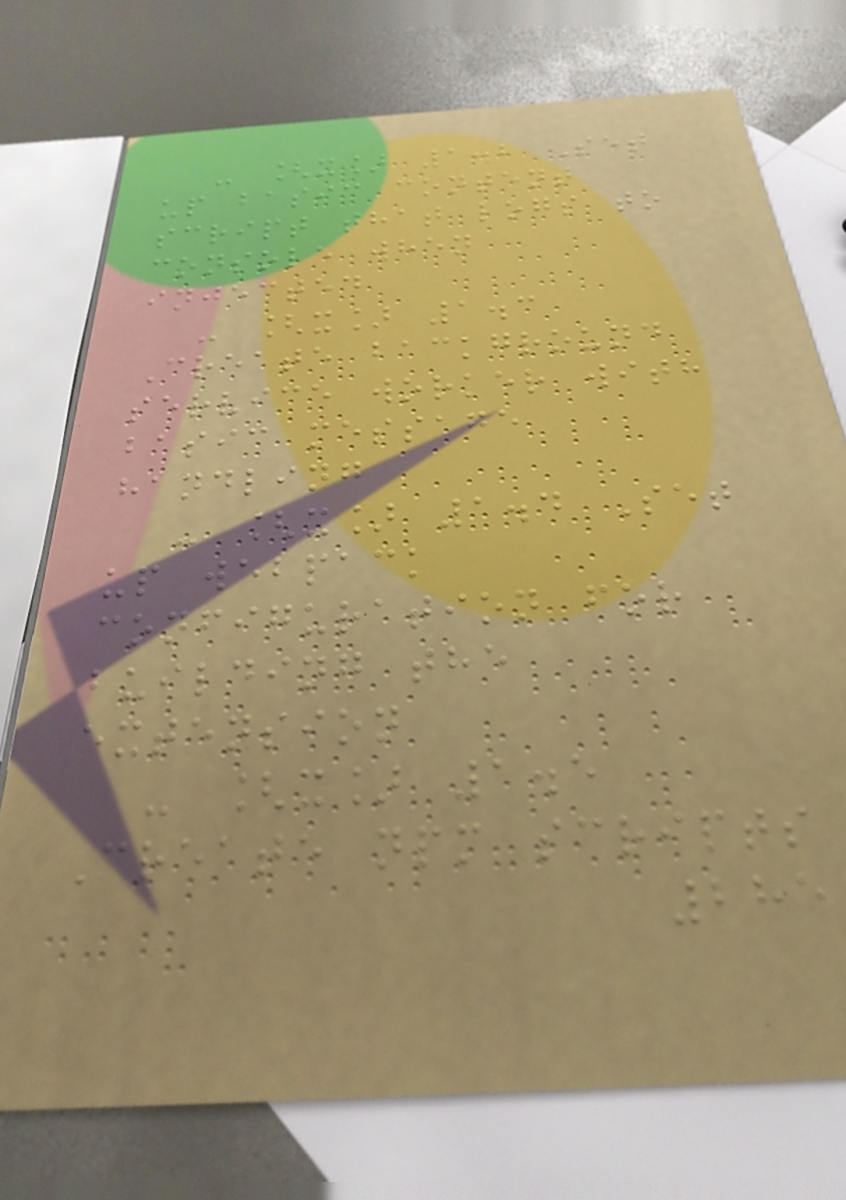- [x] 1.2 Set
up basic content
script that logs to
console when
injected
- [x] 1.3
Create background
service worker with
basic message
handling
- [x] 1.4 Set
up webpack
configuration for
building the
extension
- [x] 1.5
Create npm scripts
285
